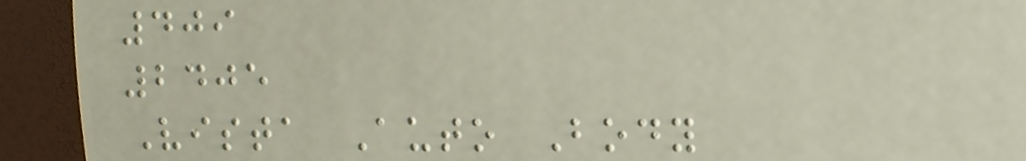409
2405
Vista Auto Body
